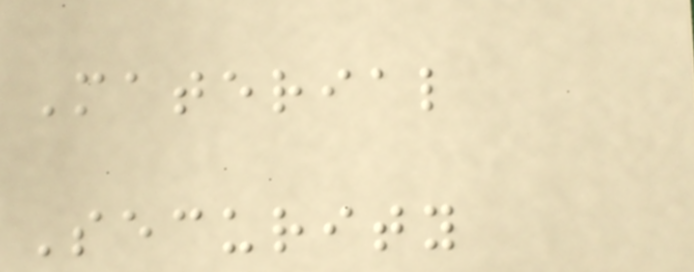Material
Security
